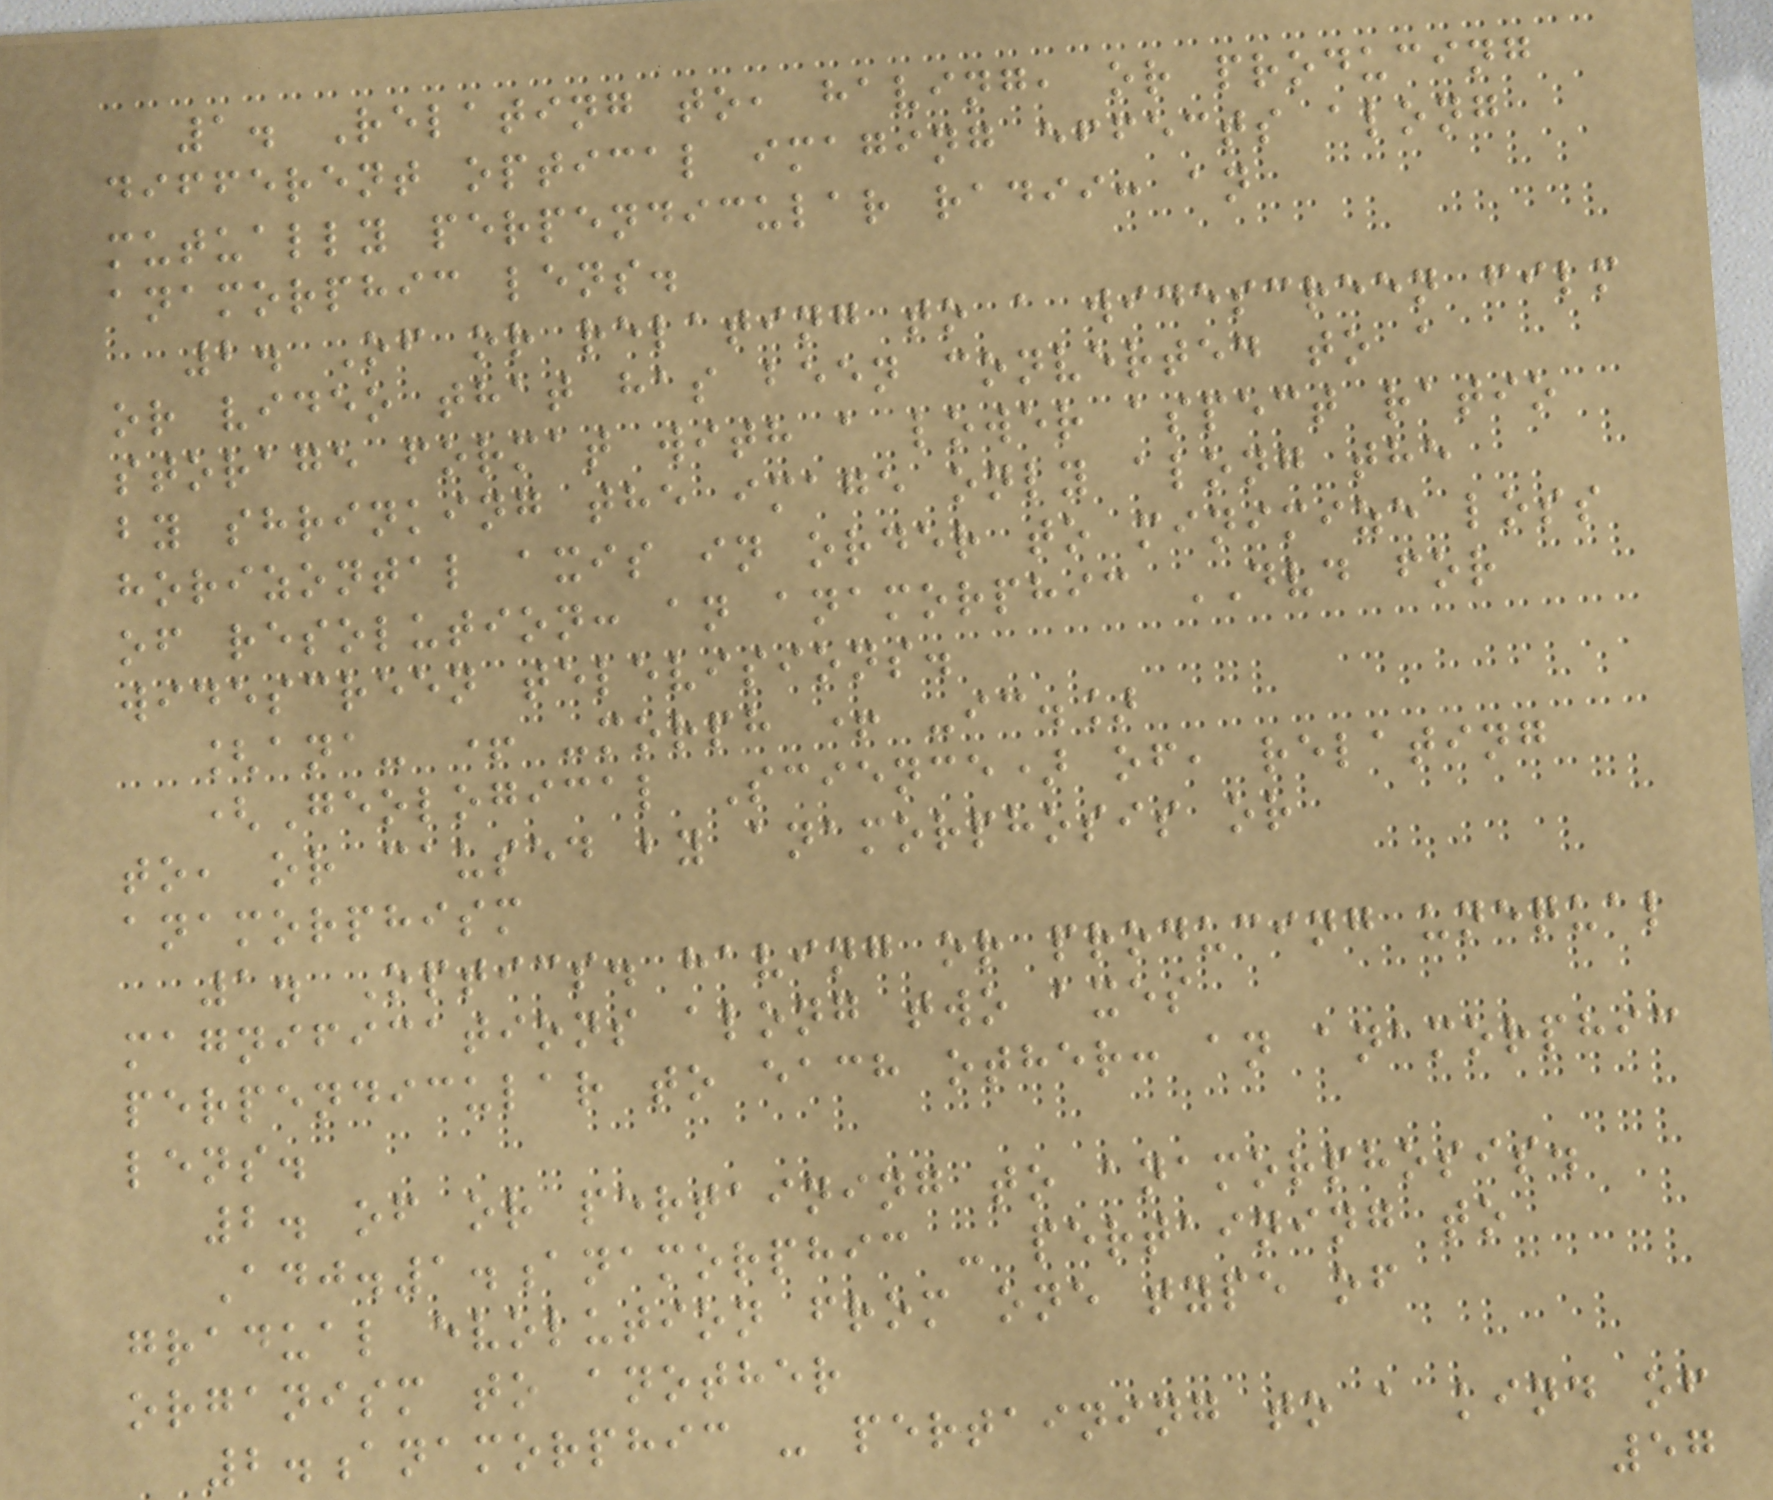1. Relating to, having, or producing
different optical imaging effects along
mutually perpendicular radii: an
anamorphic lens.
2. Of or relating to a widescreen film
or video that has been converted to a
storage format with a lower aspect ratio
by shrinking the image only along the
horizontal axis in order to minimize loss
of resolution: an anamorphic DVD for
widescreen televisions.
[ana- + -morph + -ic.]
(Geological Science) of, relating
to, or caused by anamorphosis or
anamorphism
1. Optics. having or producing unequal
magnifications along two axes
perpendicular to each other: an anamorphic
lens.
2. of or pertaining to anamorphosis.
Adj.1.anamorphic - pertaining to
gradual evolution from one type of
organism to another
2.anamorphic - pertaining to a kind of
57
